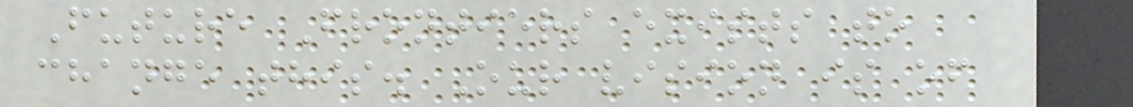Future Frontiers exists to
change this. Our vision is of
